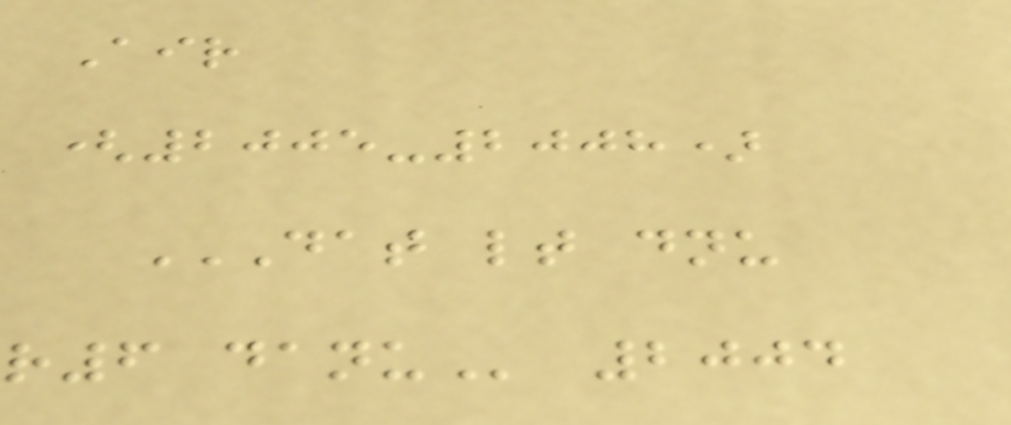Air
(2005-2008)
DAT LT DNU
R6 DANU 2004
